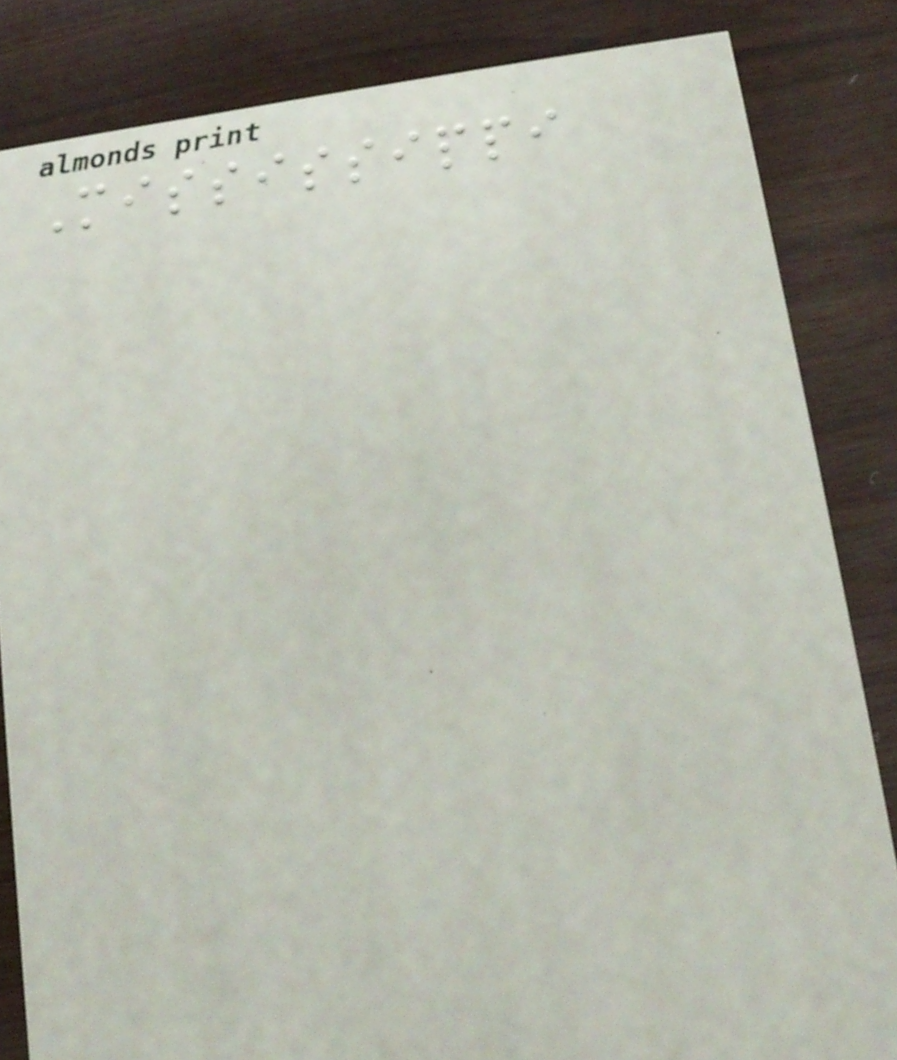Mississippi
